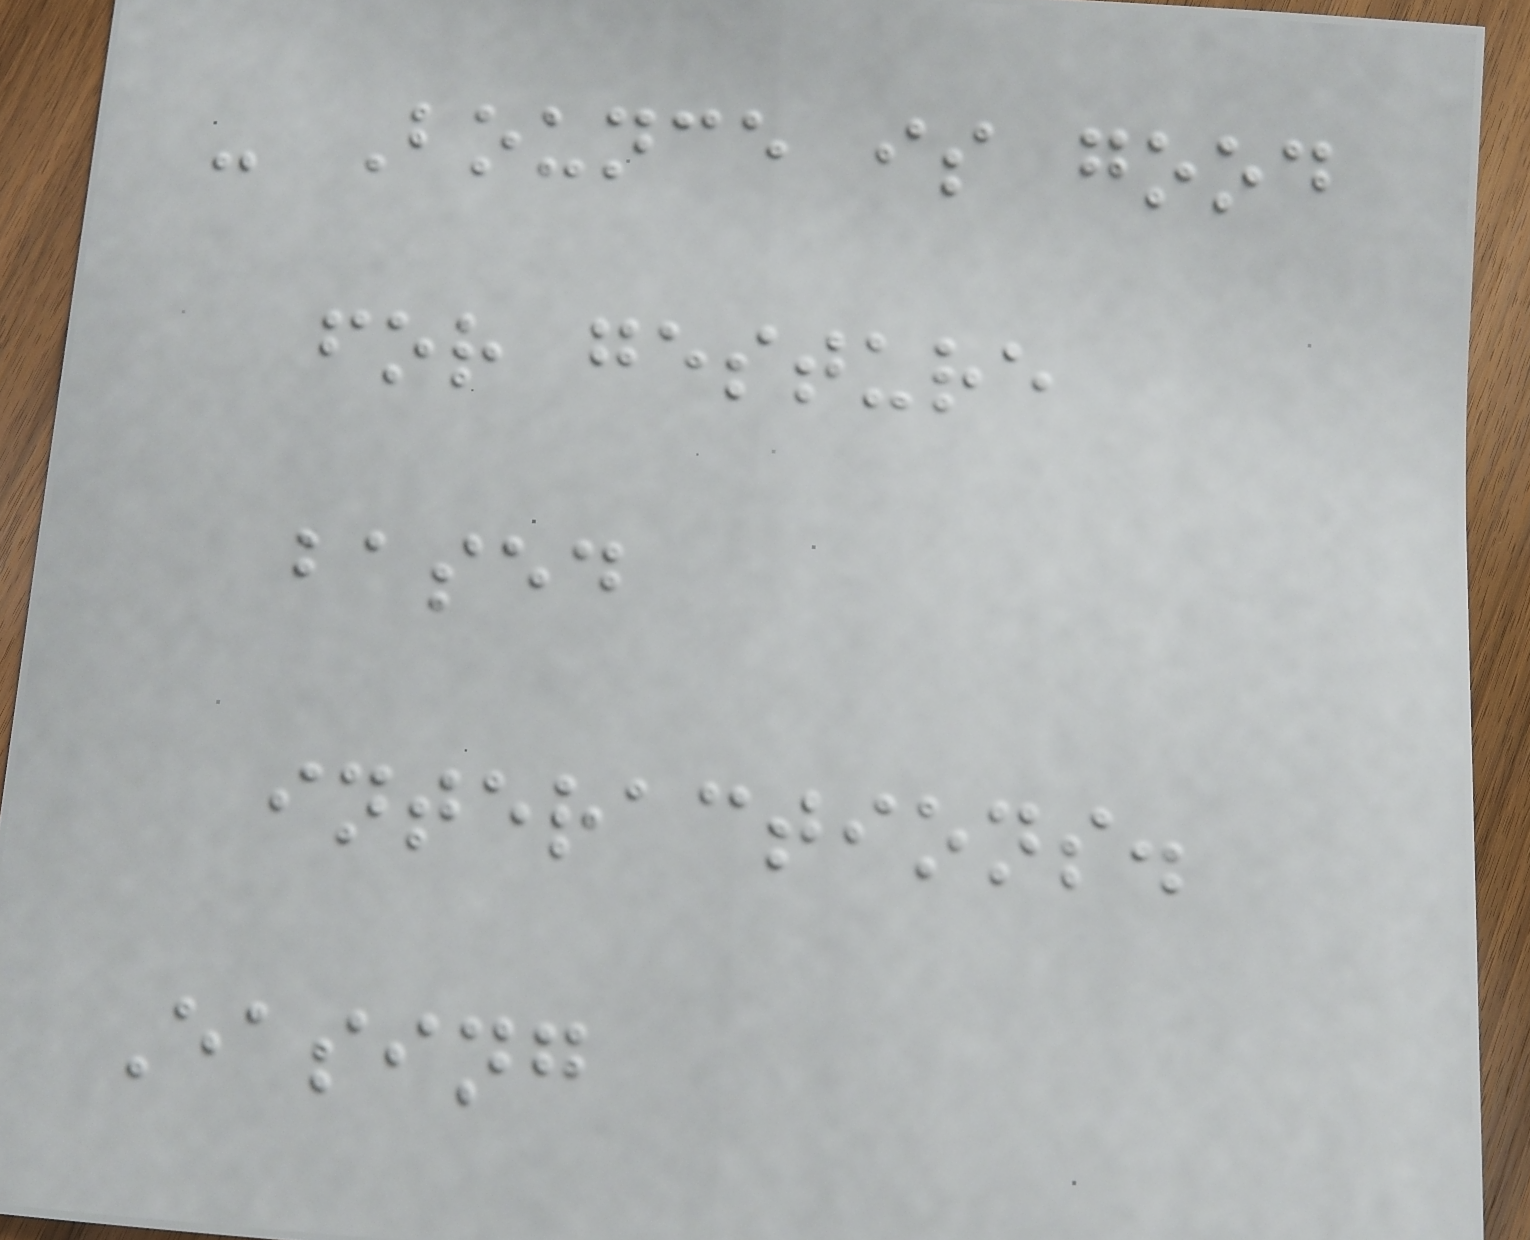- Bounce is good
for gesture
based
interactions.
Easing
